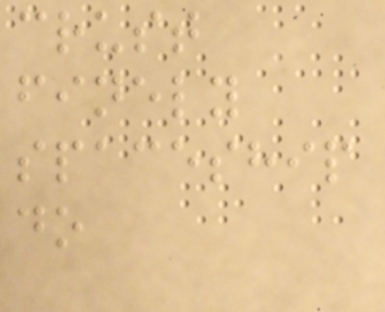crust
finely
spaceship
do
